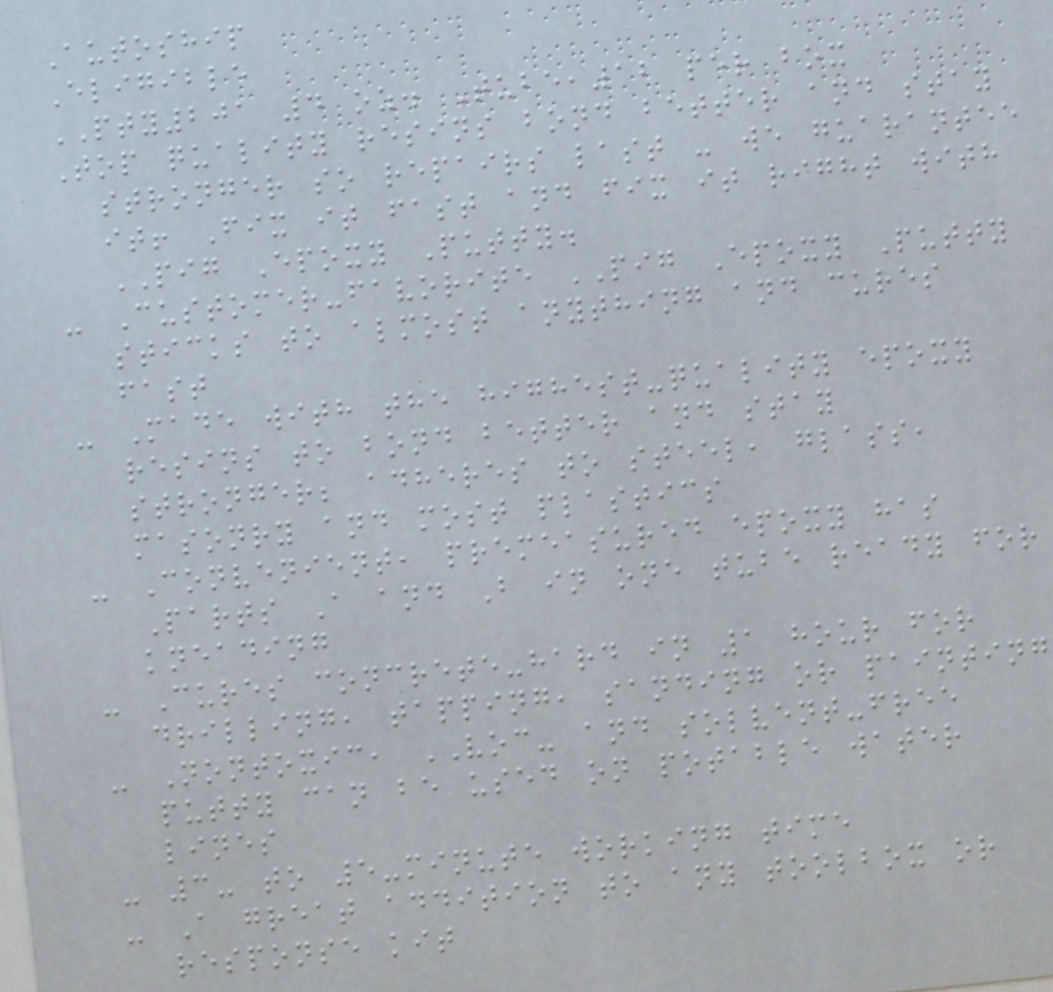Autoship
Eligible
PTY201 4 oz. Tube,12 per box
Top quality resins bond better and stay
stronger so repairs last - we guarantee
it! Fix it fast and fix it right with
PIG Epoxy Putty.
- Customer-favorite PIG Epoxy Putty
sticks to almost anything and cures
fast
- Made with the highest-quality epoxy
resins to bond better and stay
stronger; adheres to steel, glass,
masonry and most plastics
- Convenient, premeasured epoxy has
Parts A and B in one tube ready for
kneading
- Cures concrete-hard in 1 hour for
drilling, tapping, sanding or painting
- Nontoxic, VOC- and solvent-free
putty can be used on potable water
lines
- 3- to 5-minute working time
- A great addition to any toolbox or
response kit
